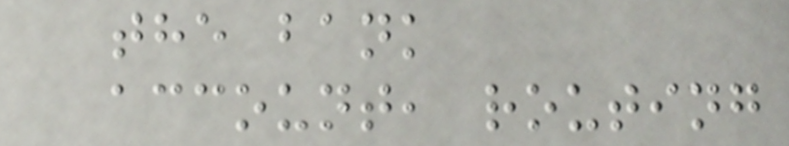the bank
account, routing
